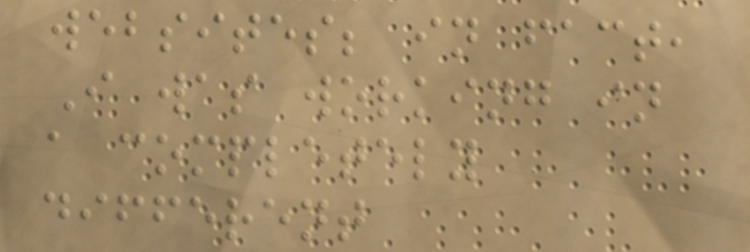websites; in fact,
I was working in
a completely
different
